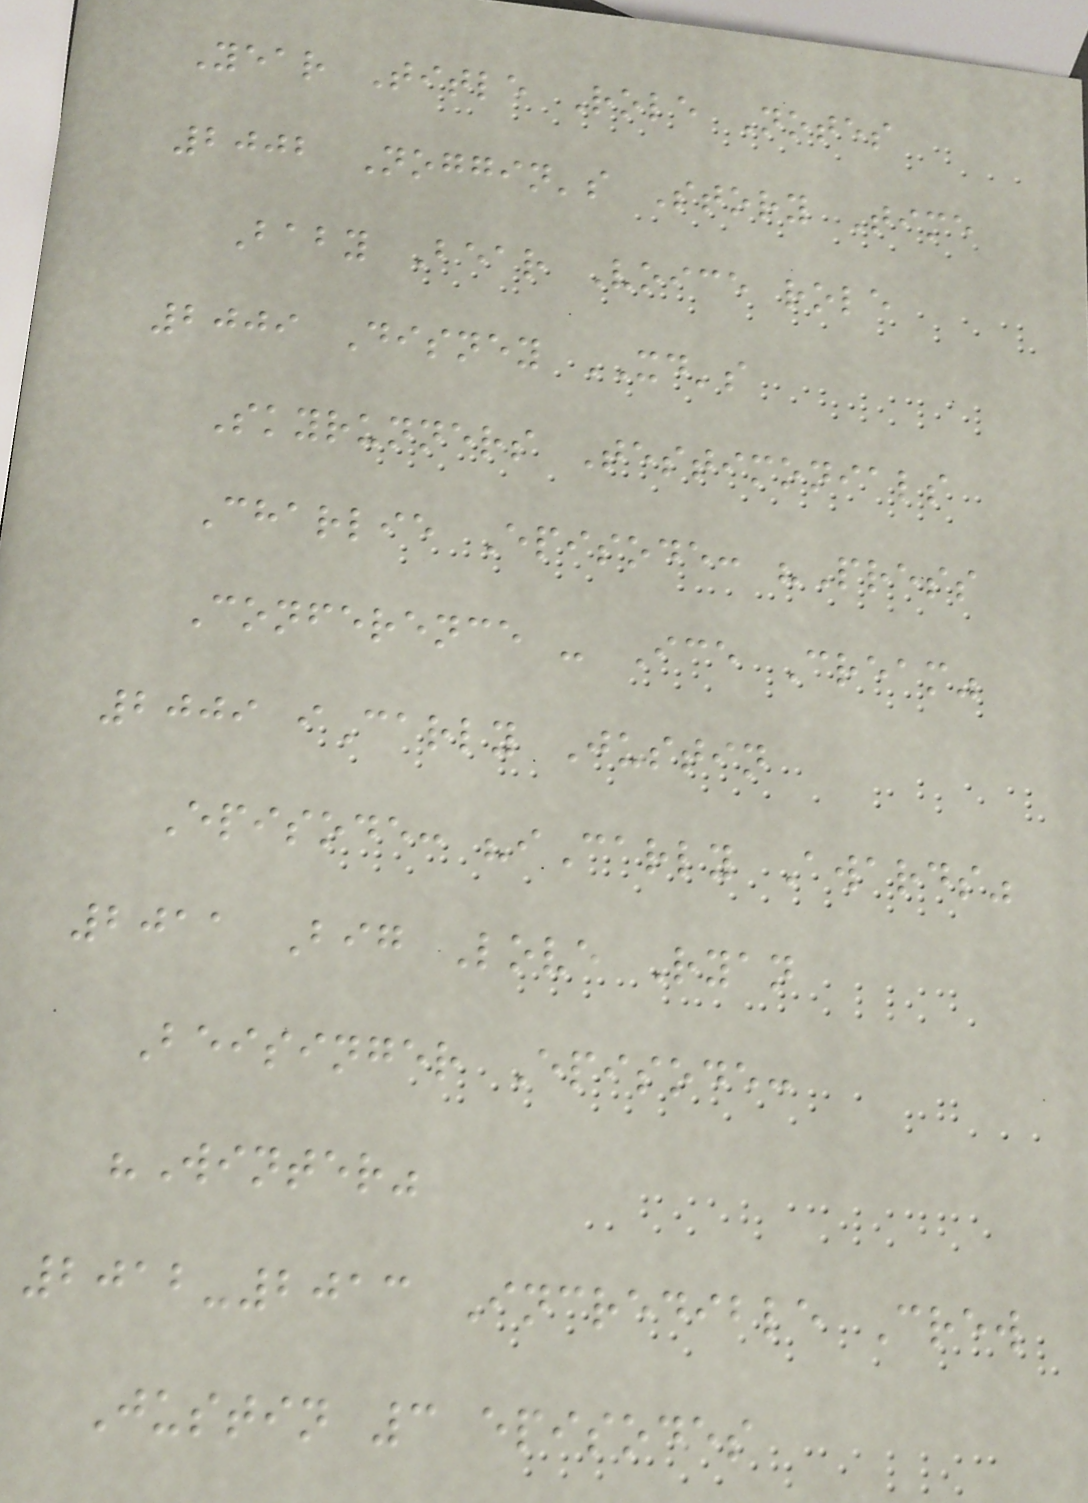Year Title Role Notes
2002 Noggin's Story Time
Baby Bear Voice role
2009 Disney XD's
Skyrunners Testimonials
Charlie Episode: "Press
Conference - Ice Cream"
2009 iCarly Justin
Episode: "iCarly Awards"
2011 Big Love Ryan
Beisinger Episode:
"Winter"
2012-2013 Incredible Crew
Justin 3 episodes
